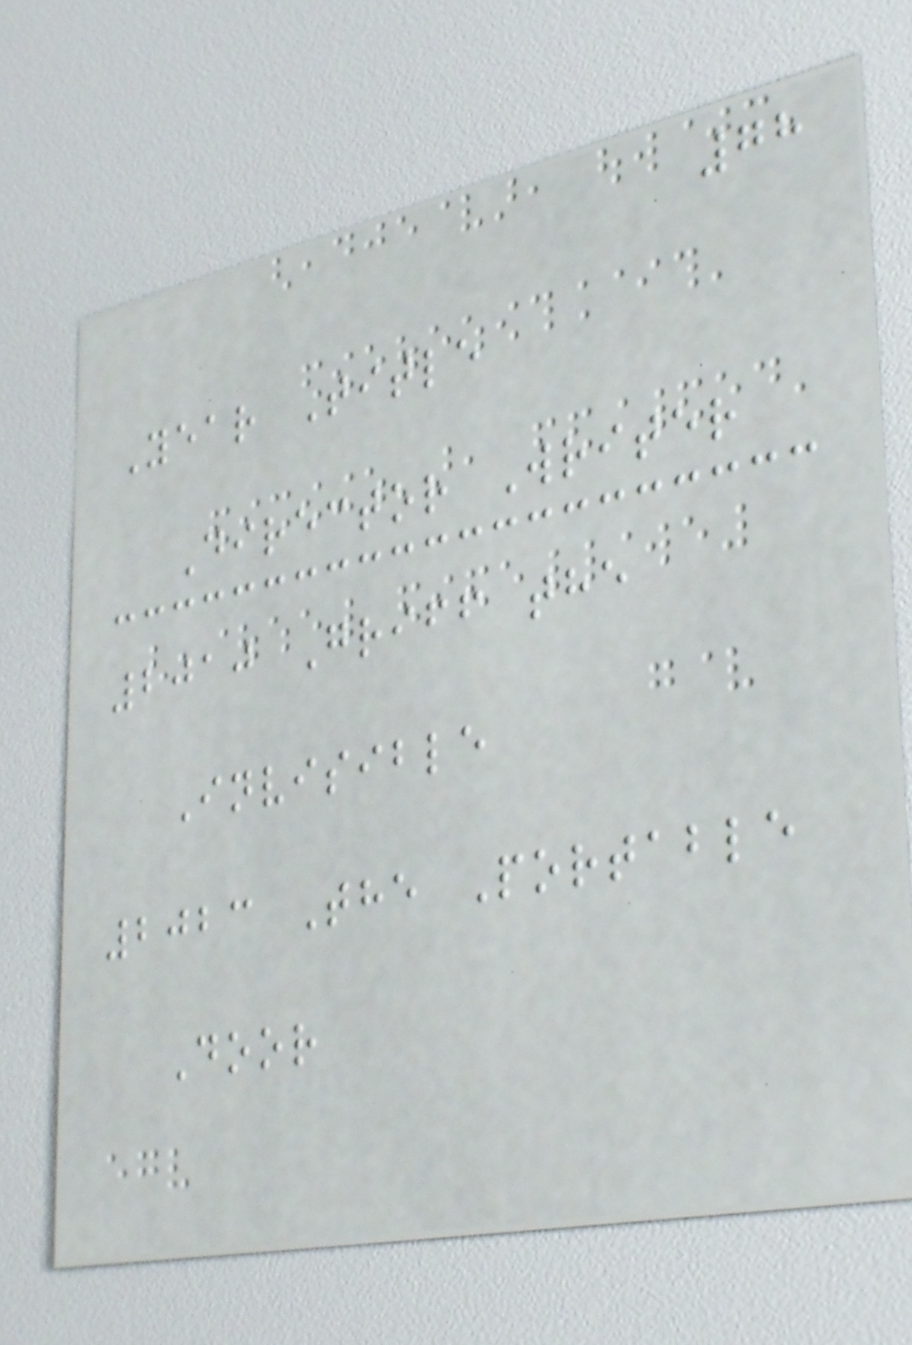78
Year Title
Director Writer
2010 Griff the
Invisible
2023 The Portable
Door
